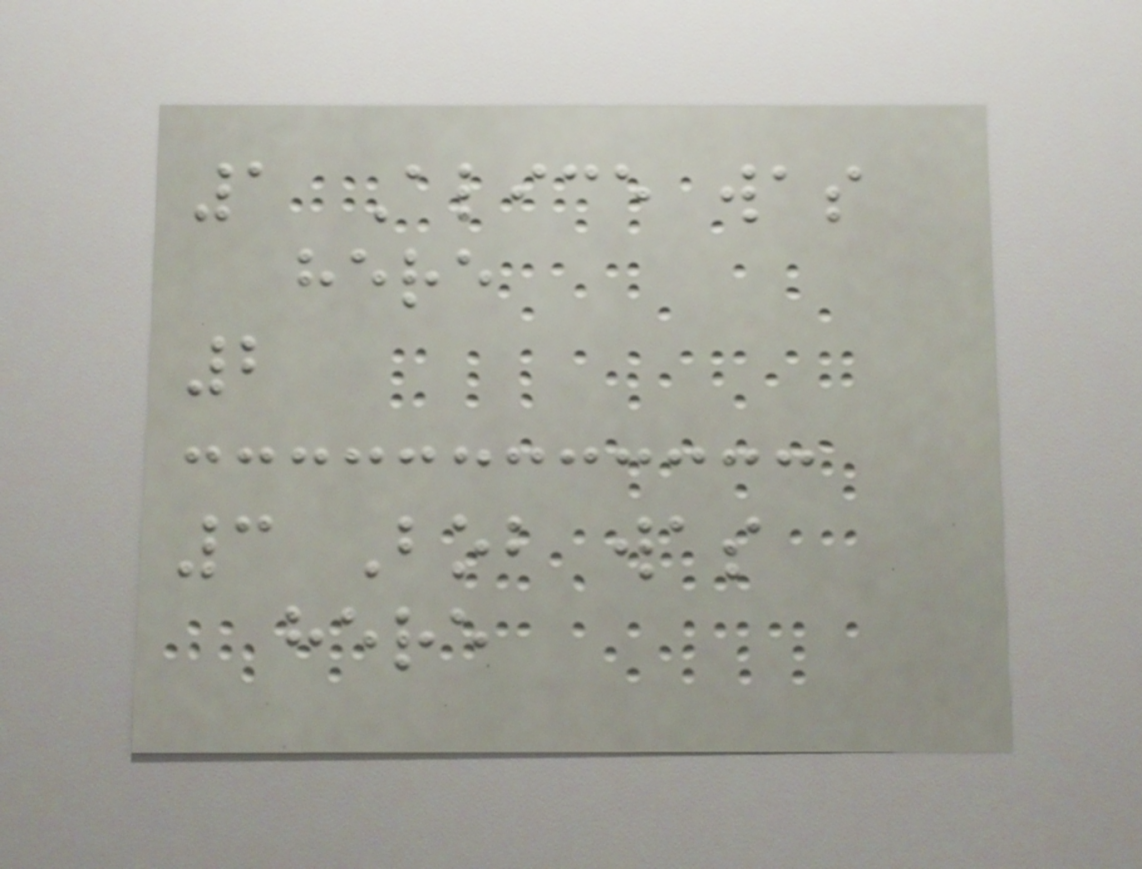1 Alice was
here
2
3 Bob was
here
